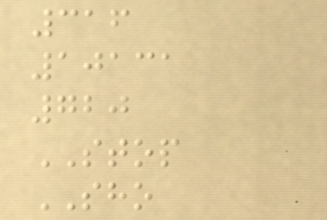316
10131
720
STOP
SHO
